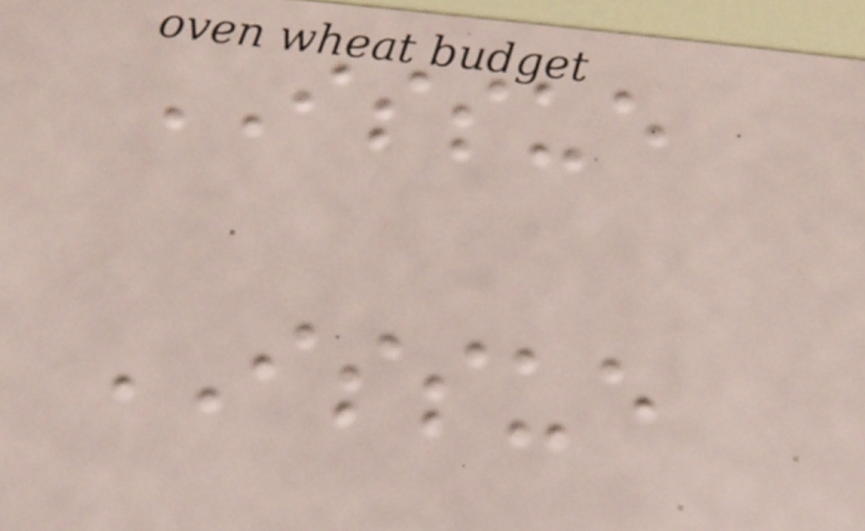ISSUE
ISSUE
